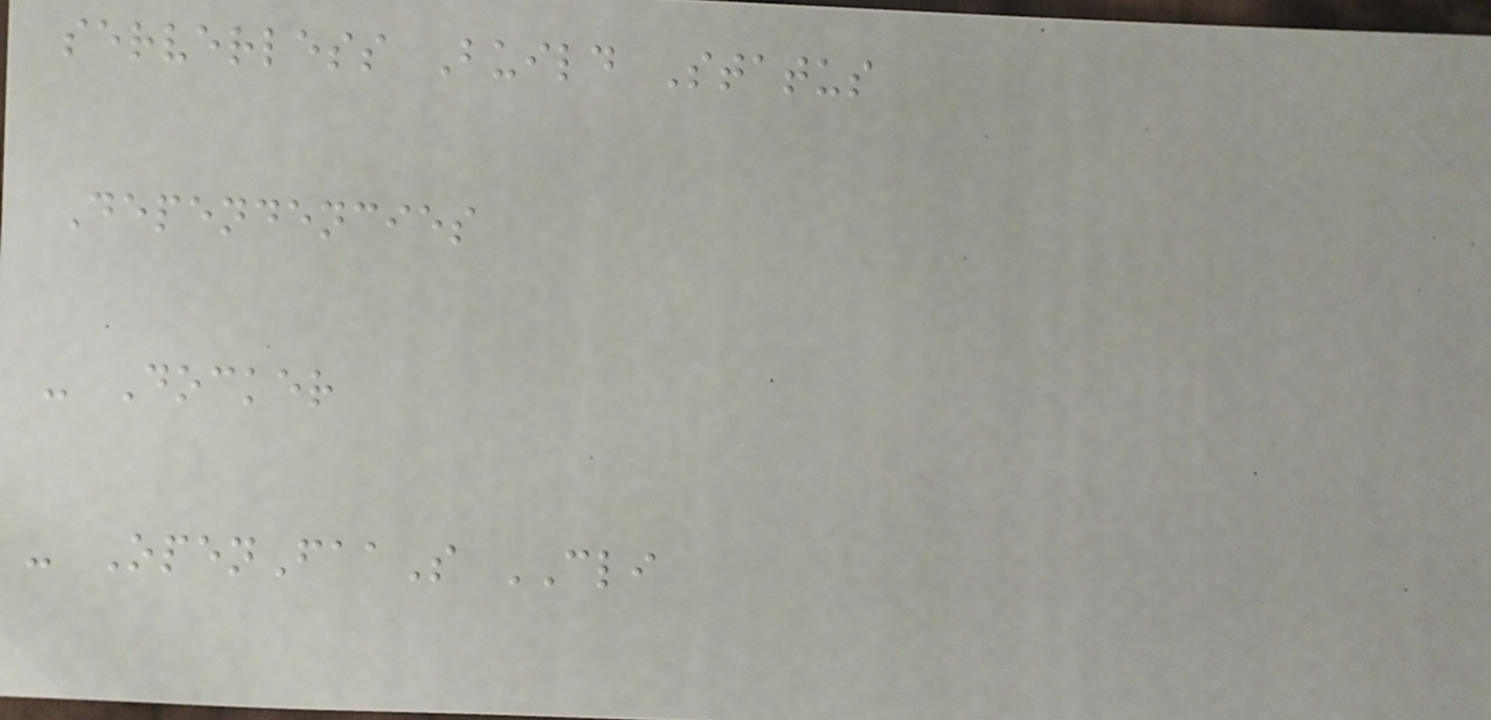serverless Build Status
Dependencies
- Docker
- OpenFaaS CLI
